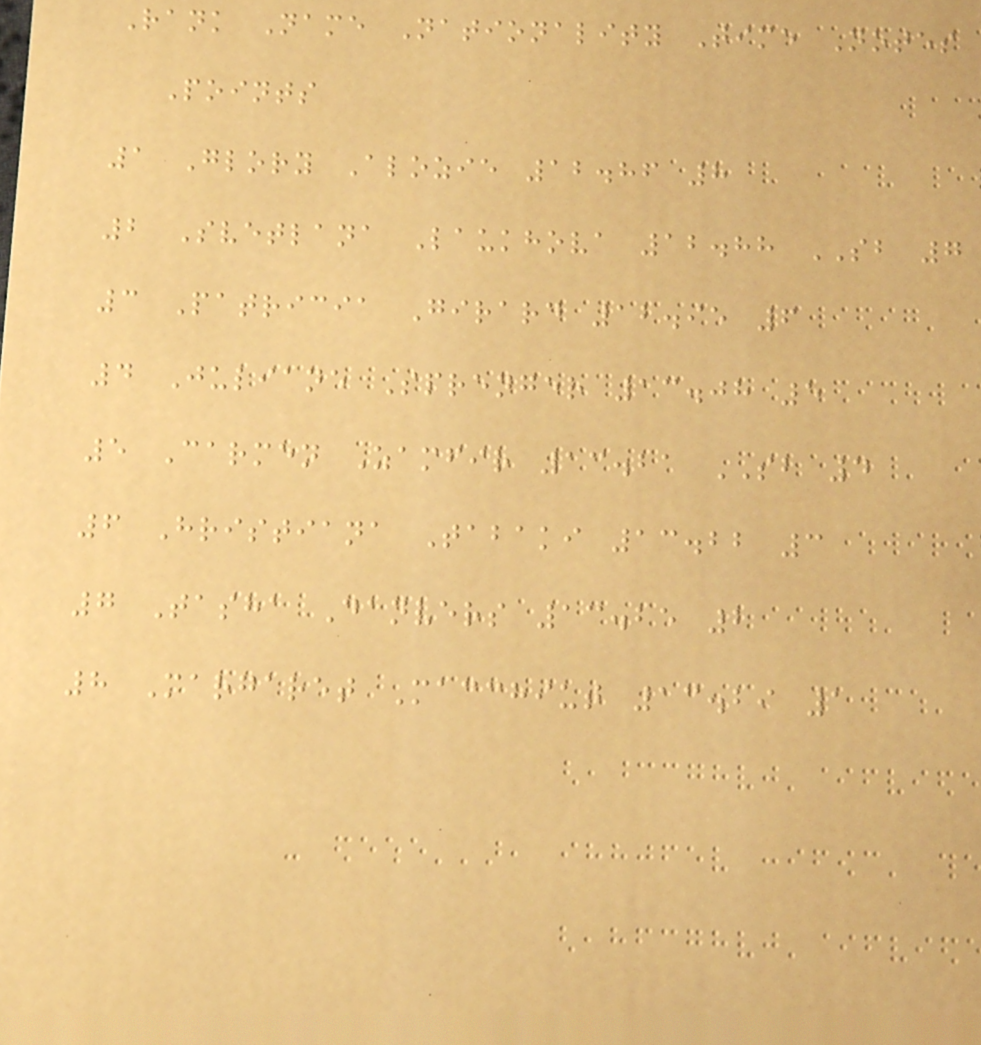Rank Name Nationality Time Notes
Points
1 Glory Alozie 12.86 8
2 Svetlana Laukhova 12.88 SB 7
3 Patricia Girard 12.95 6
4 Juliane Sprenger 13.08 5
5 Carmen Zamfir 13.21 SB 4
6 Hristiana Tabaki 13.22 3
7 Tasha Danvers 13.25 2
8 Margaret Macchiut 13.29 1
